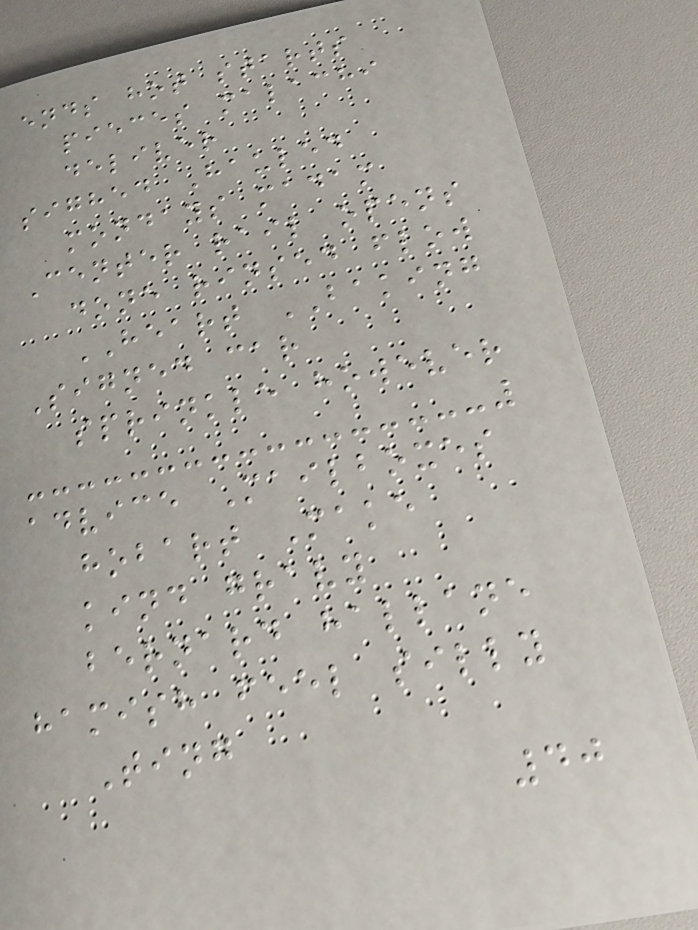ends hot starts
pieces malachi
deliver
sighed Hauled
mondays madam
Center rail opens
done rinsed flow
HEART BAKING
Signed car
sprinkle however
advice Mailboxes
hobart Make
kind gravy
bernard hallane
hamish feel silly
Ting
40
